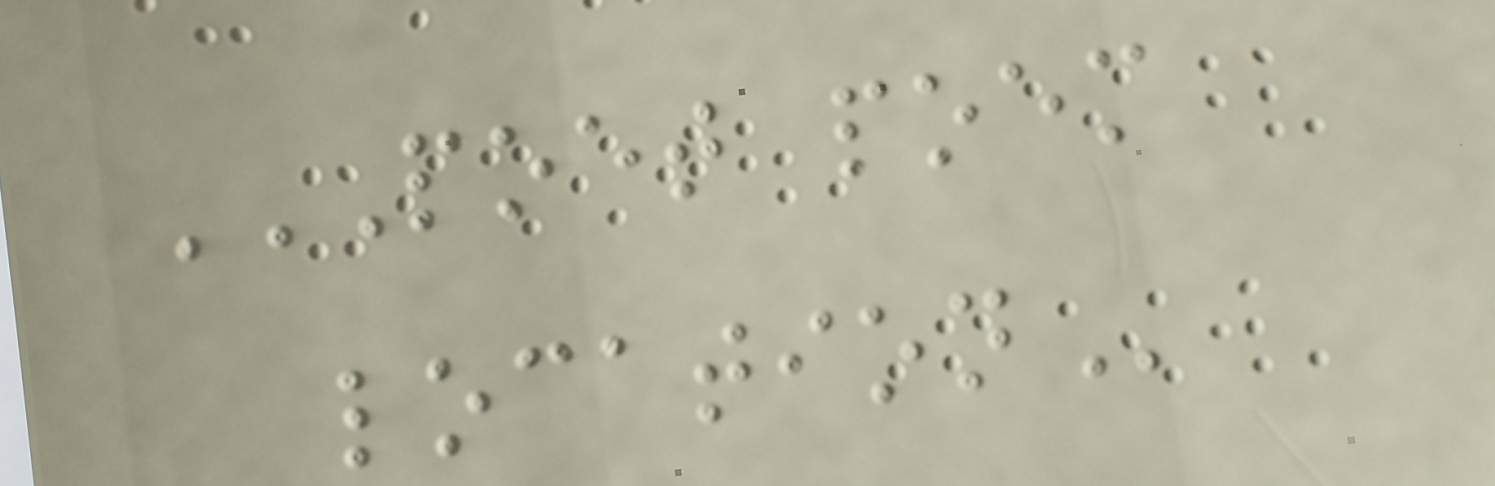POET POEM
LOCATION
